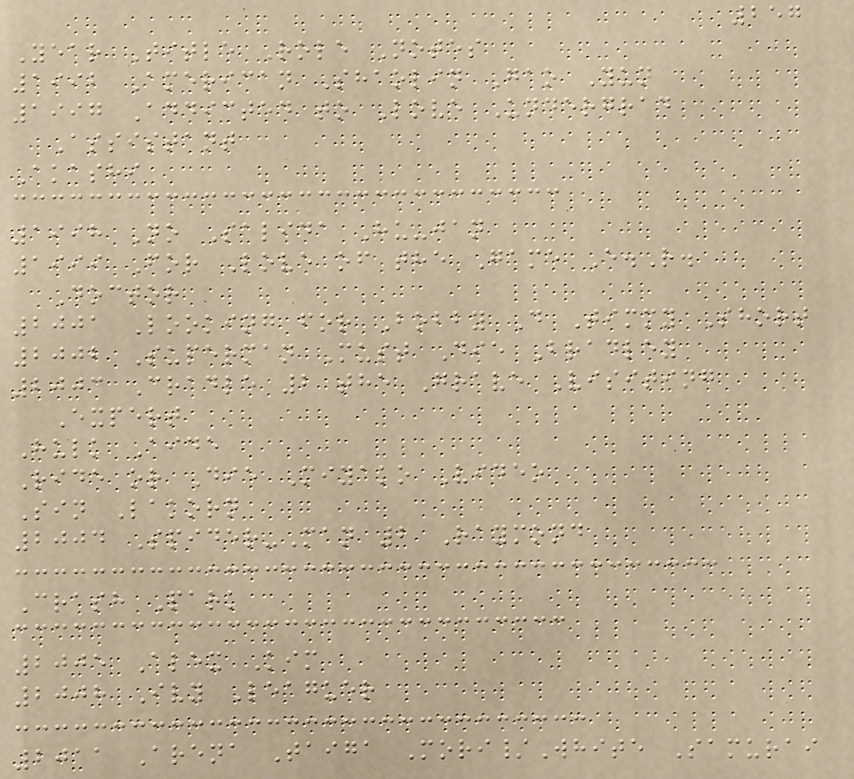257
Year Title Role Notes
1992 American Shaolin Gao Yun
1997 Addicted to Love Undergrad
Assistant
Akashi
1998 No Salida Hu-jan
1999 For Love of the Game E.R.
Doctor
2001 Looking for Bobby D Timmy Short
2002 Superman Must Die Bradley
2003 Cradle 2 the Grave Visiting
Expert
Hulk Aide
Ride or Die Miyako Video
Sin Lakorn
2004 Spider-Man 2 Raymond
Crash Park
2005 Alex Kim
2008 Ivy Leaguer
2011 Arena Taiga Mori/White Samurai
